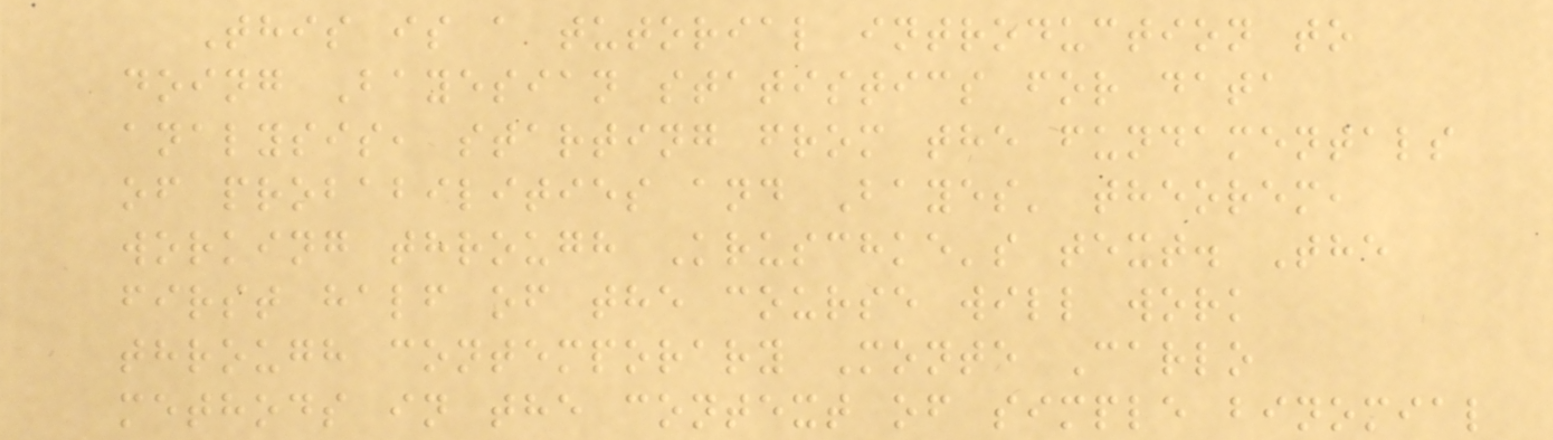This is a tutorial introduction to
doing Bayesian statistics for data
analysis, starting from the fundamentals
of probabilities and Bayes' theorem,
working through Kruschke's text. The
first half of the course will work
through contemporary Monte Carlo
methods in the context of simple binomial
